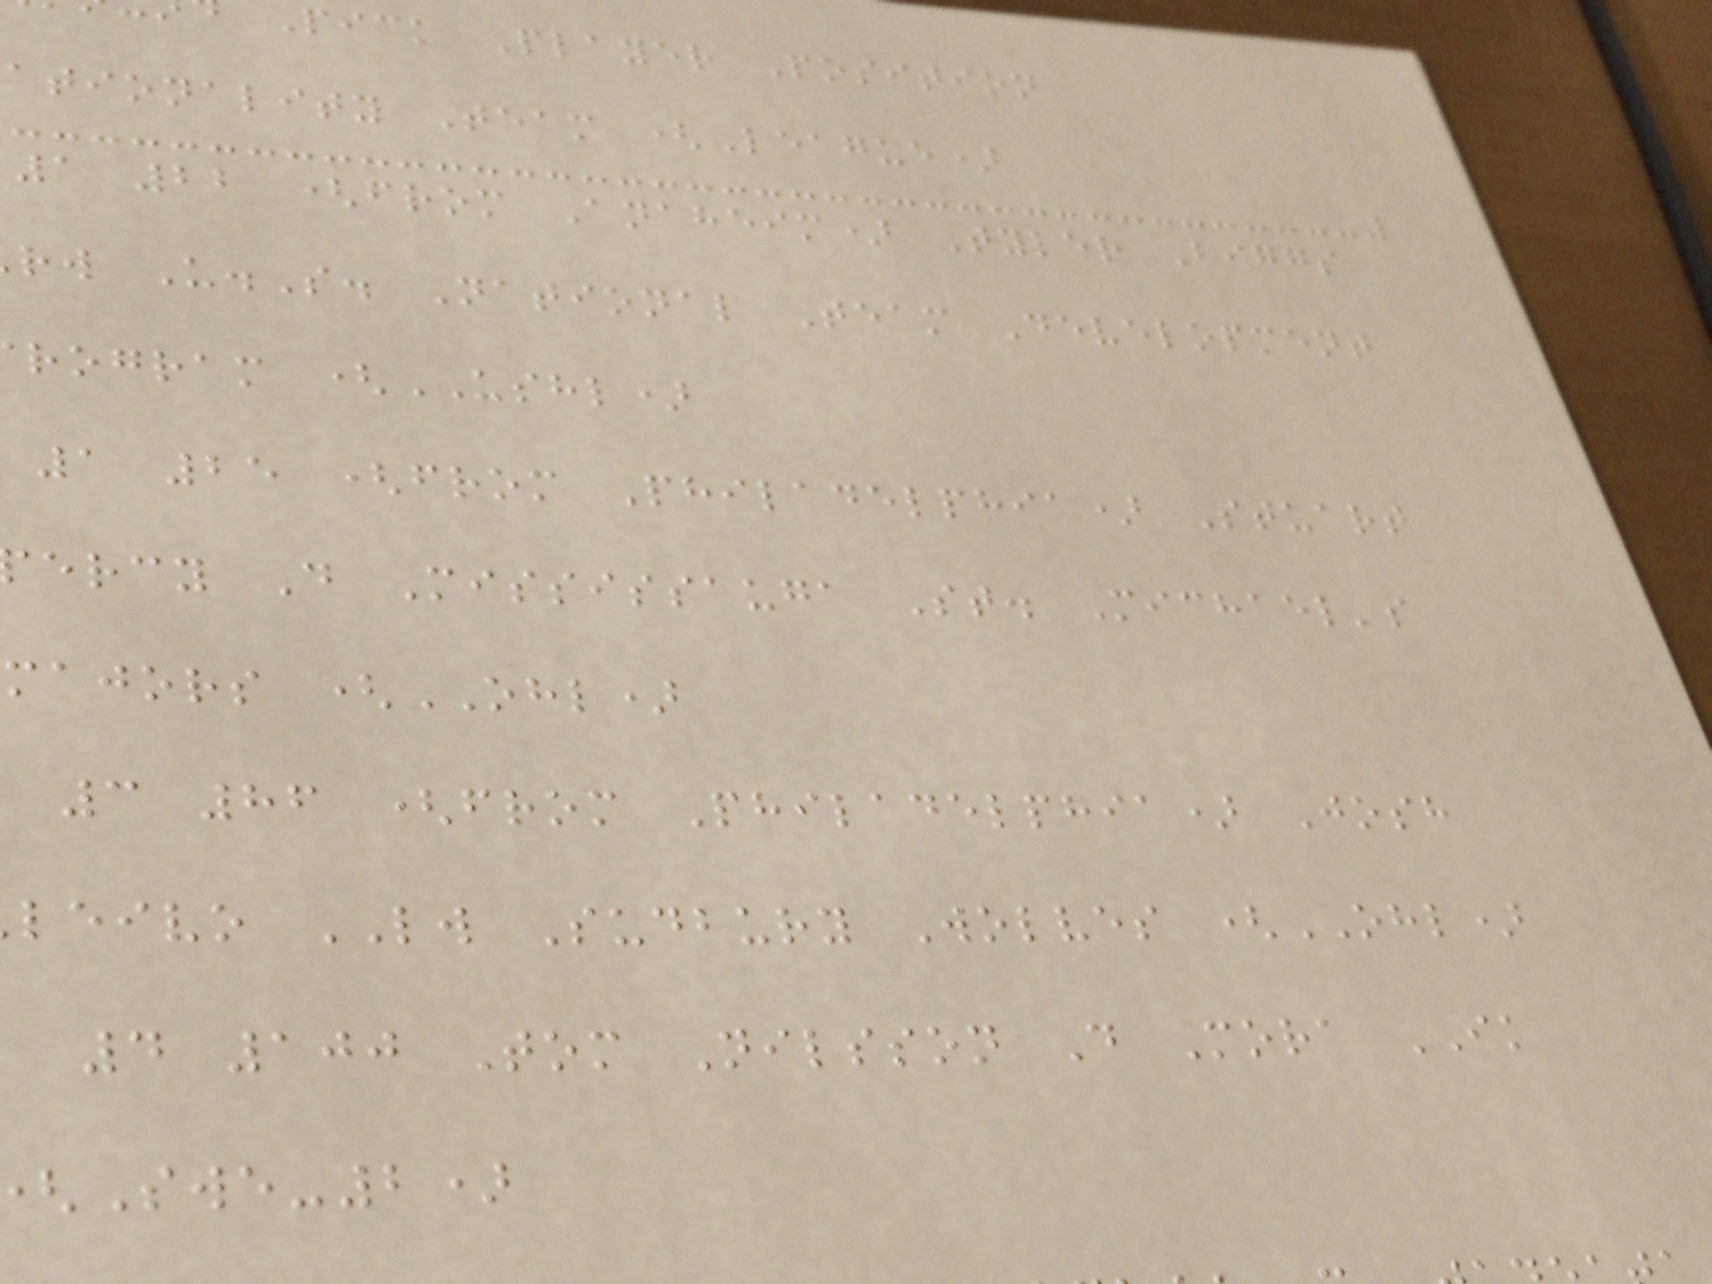Pick Player Position
ationality Team (League)
1 22 (from Anaheim) Tyler Biggs
rw U.S. National Team Development
rogram (USHL)
1 25 (from Philadelphia) Stuart
ercy D Mississauga St. Michael's
majors (OHL)
3 86 (from Philadelphia) Josh
leivo LW Sudbury Wolves (OHL)
4 100 Tom Nilsson D Mora IK
Swe-2)
